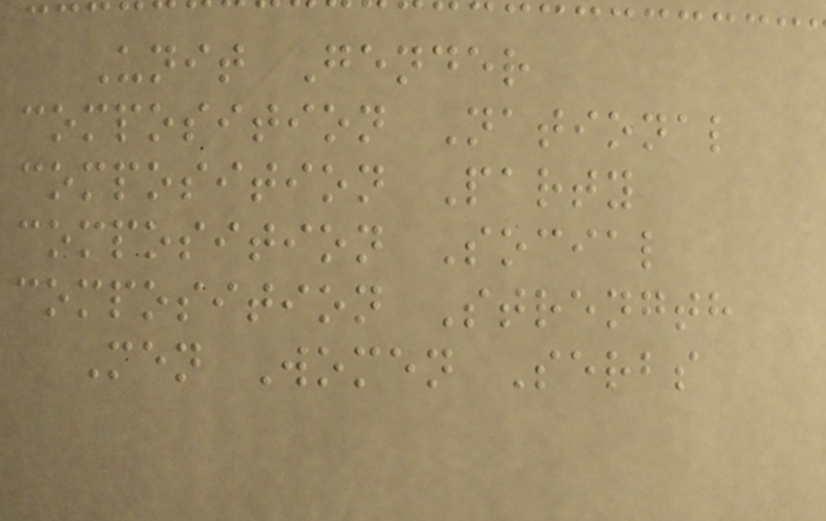Unit Gender
composition National
composition Party
composition Social
composition Strength
Men Women Serbs
